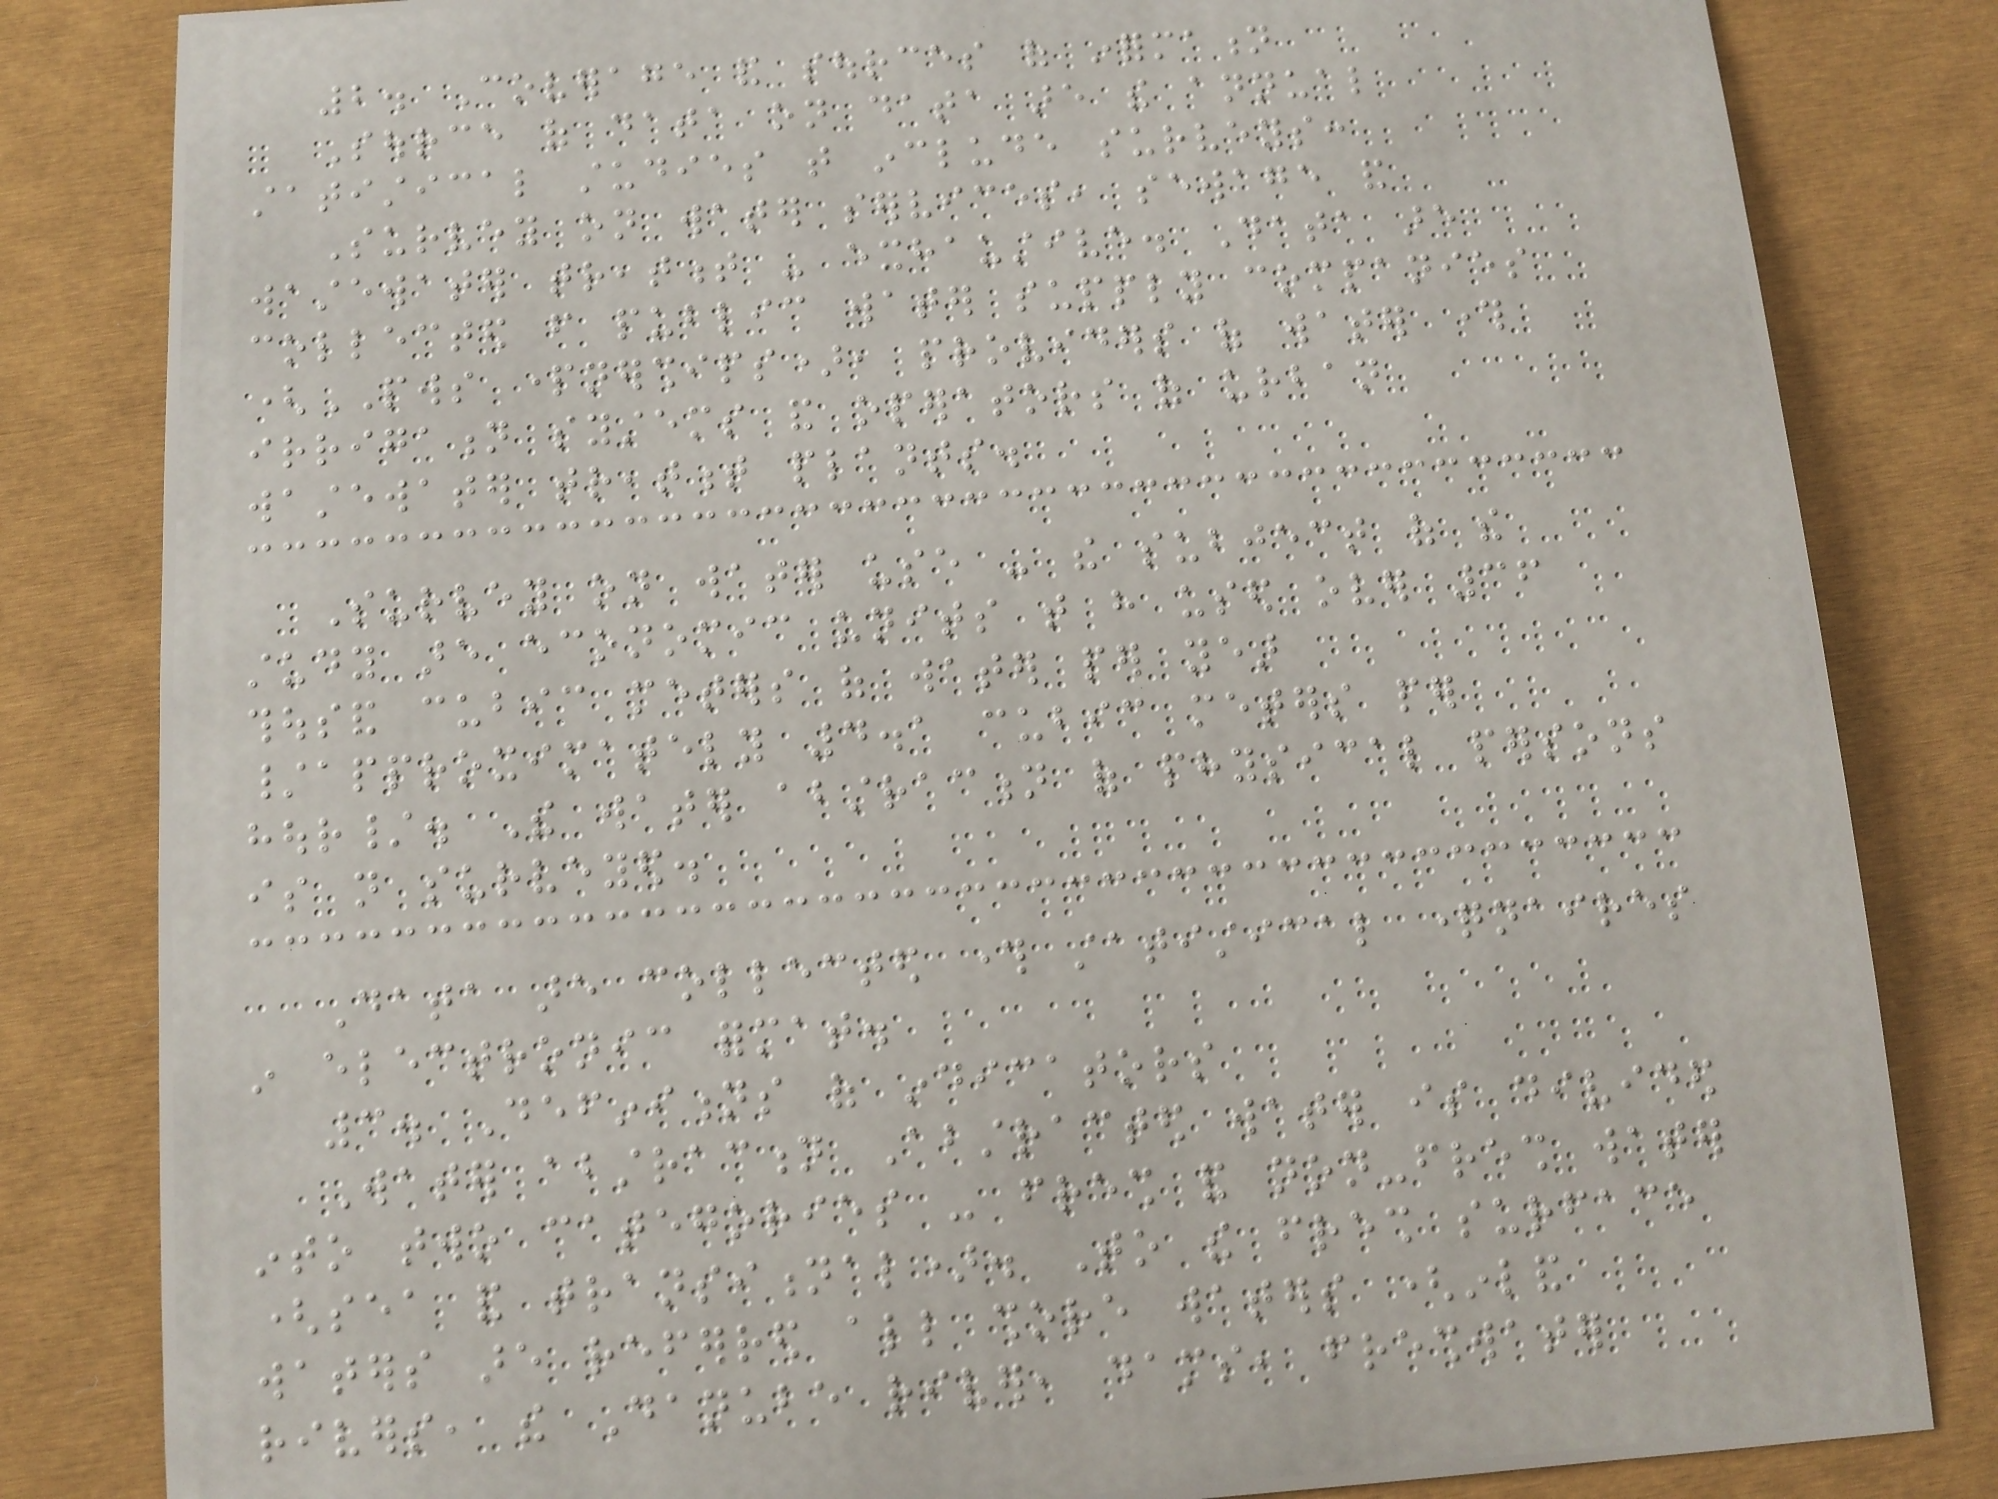2. Coverage and sources of information
Source of data on data are the annual
statistical studies that include surveys:
Survey on water services, sewage and
wastewater treatment - exhaustive. Data are
collected from public water supply companies
(PWS partnerships), providers of water through
irrigation systems and operators of urban
wastewater treatment plants.
Survey on water use - the subject of the
study are economic units that have used over 36
thousand cubic meters of water per year
/approximately 4.1 cubic meters per
hour/. The water abstraction of physical persons
is not surveyed.
Data are collected through statistical questionnaires
in electronic format.
3. Definitions of indicators
Water abstraction Abstracted water is divided
into two categories - fresh and non-fresh water
(sea and transitional). To the fresh surface
waters are referred all shore waters (inland
rivers, the Danube river, dams, freshwater
